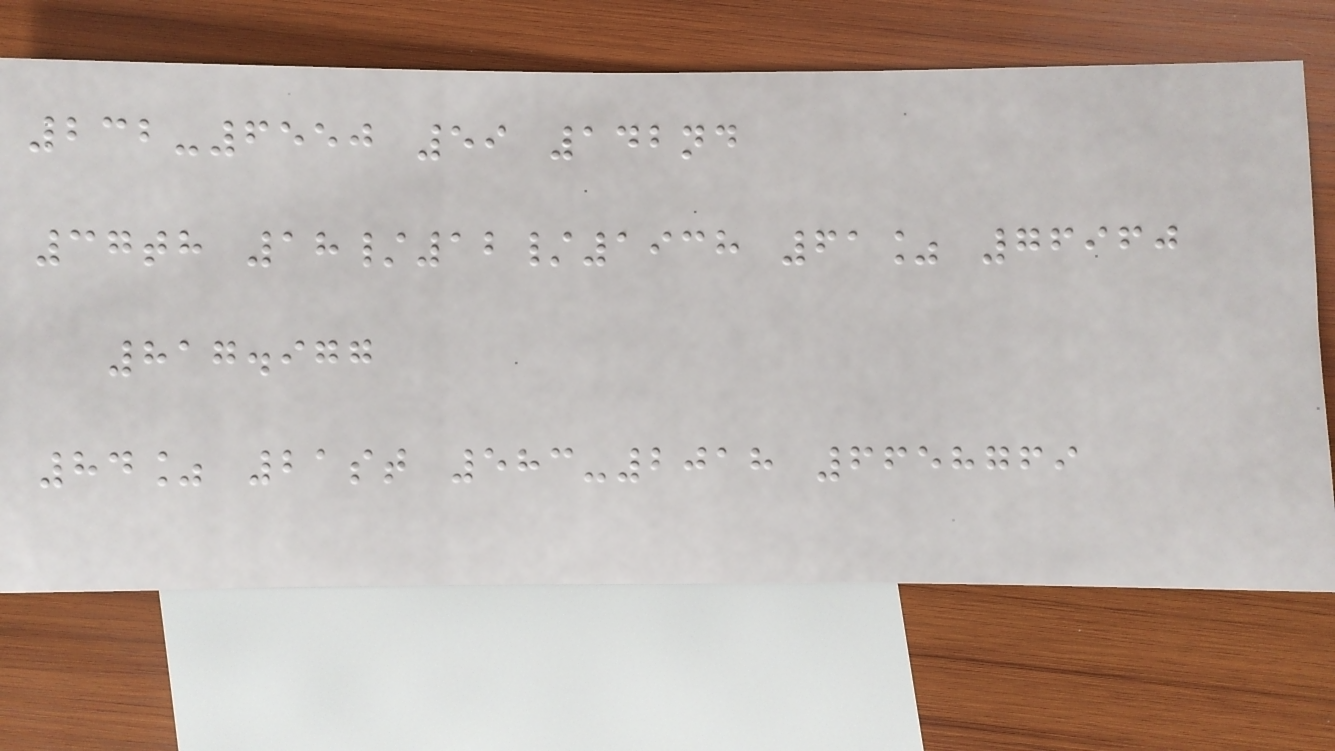232-6550 59 142nd
37th 18/12/1938 61% 76960
817.977
84% 21st 583-2018 6658769
